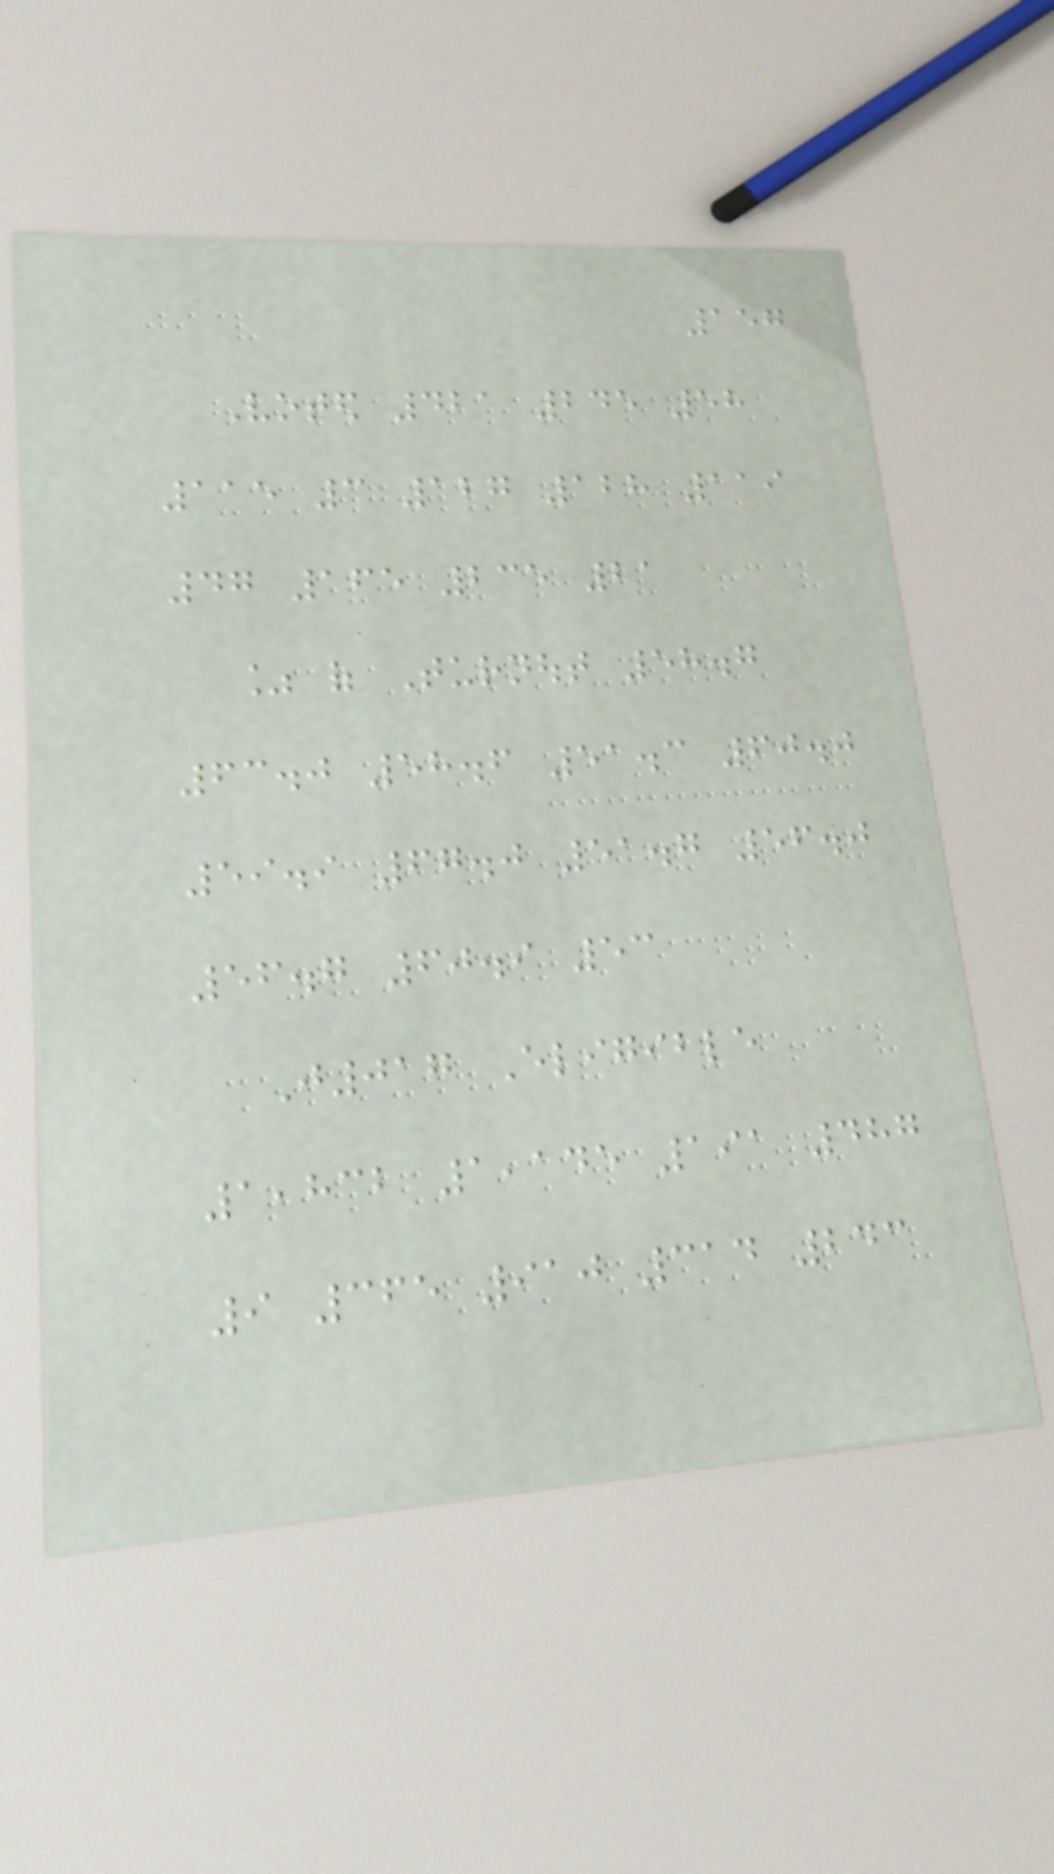157
Voted 421 245 58
115 3 127 128 119
47 165 235 21
% of Turnout 58.7
63.0 58.6 51.3 60.0
59.9 67.0 51.7 56.0
56.7 60.9 53
J017 Eligible
1,832 1,145 191 487
9 365 910 314 243
